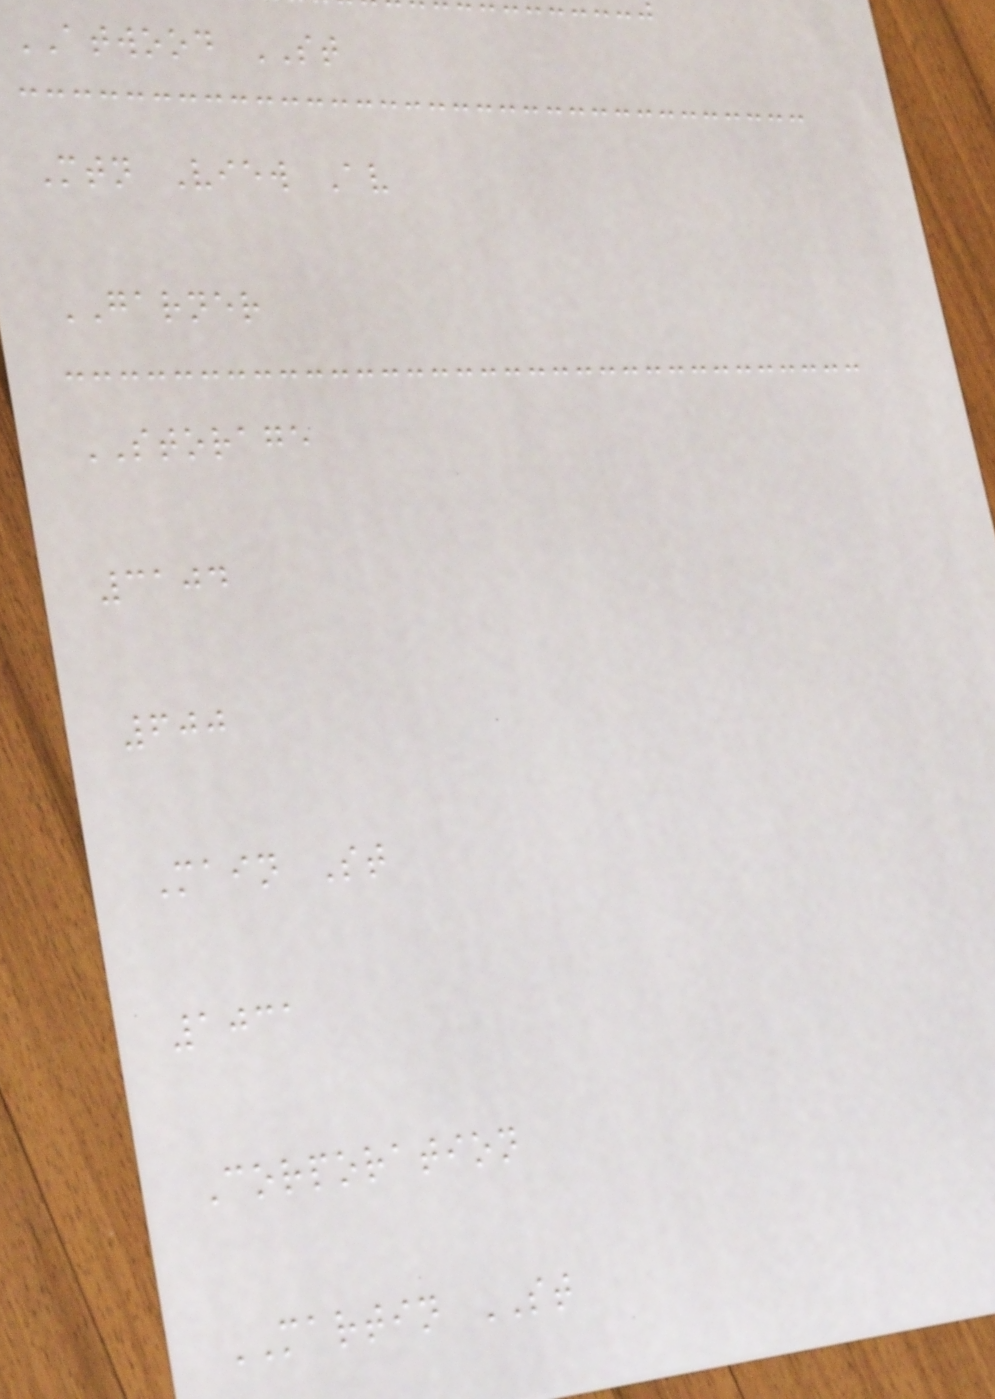ATWOOD ST
Mtn View Av
GARNER
STORAGE
3104
600
Main St
1031
Corporation
MARTIN ST
